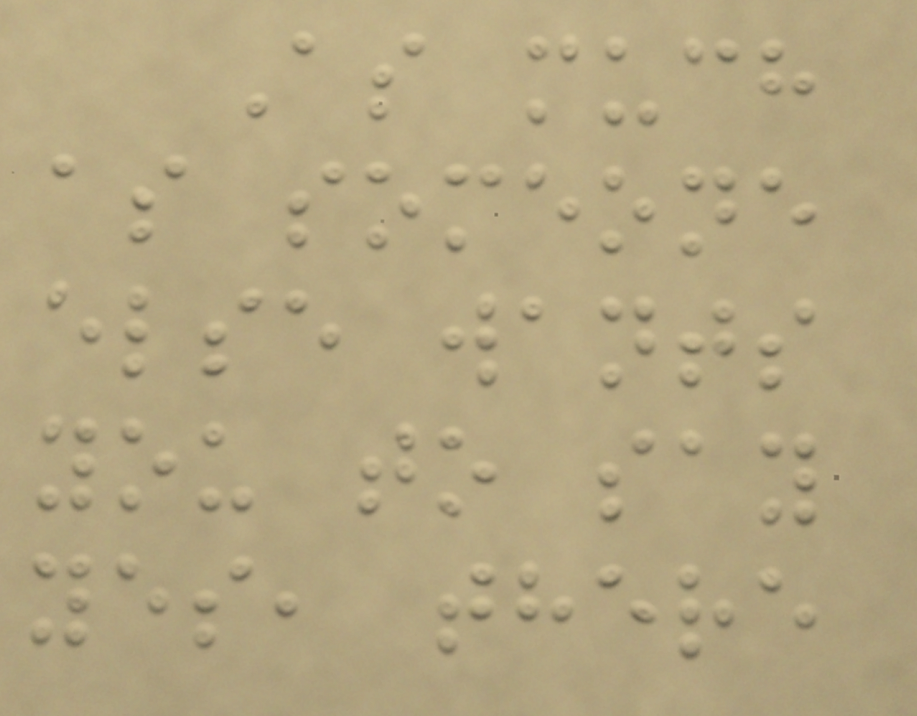As much
as someone
else wants
you to say
yes, there
